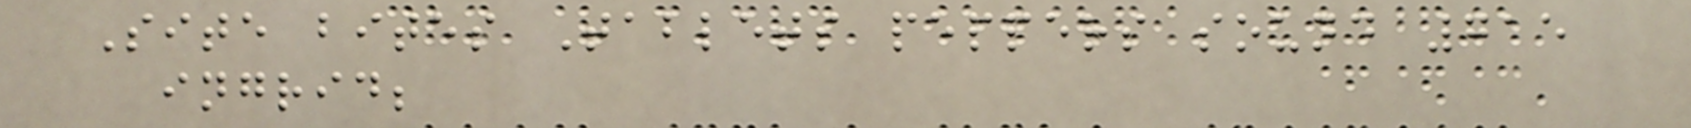Site bites Tablets peppers sound 715
ingrid;
